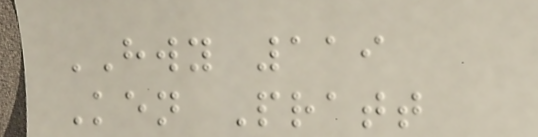HWY 119
Ken Pratt
